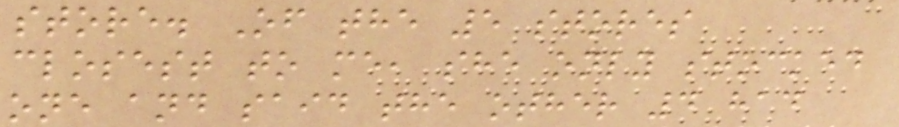store. Of the 5 stores
closest to me, she only stocked
one and said the other 4 had
